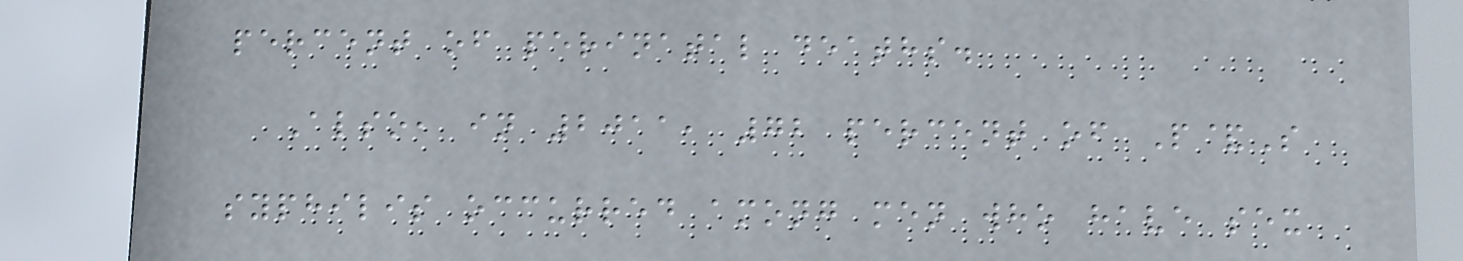percent of perinatal deaths.
Also, in 2011, 72 percent of P&S
syphilis occurred among men who have sex
